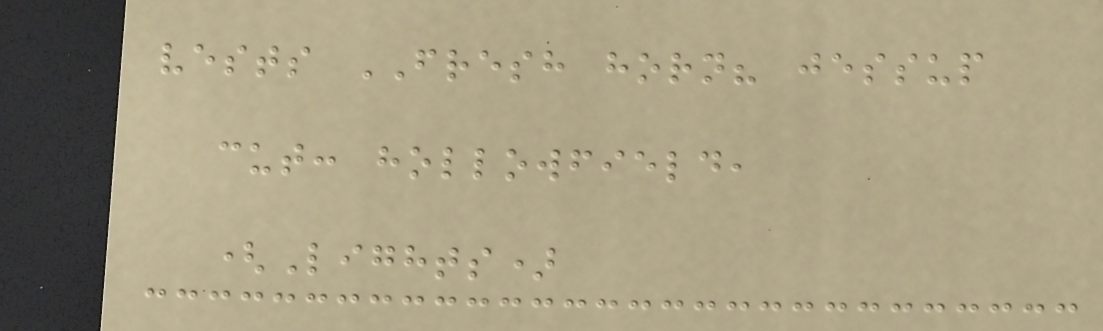vests FRESH horn? jessup
cut: hollowfield,
(Lights)
